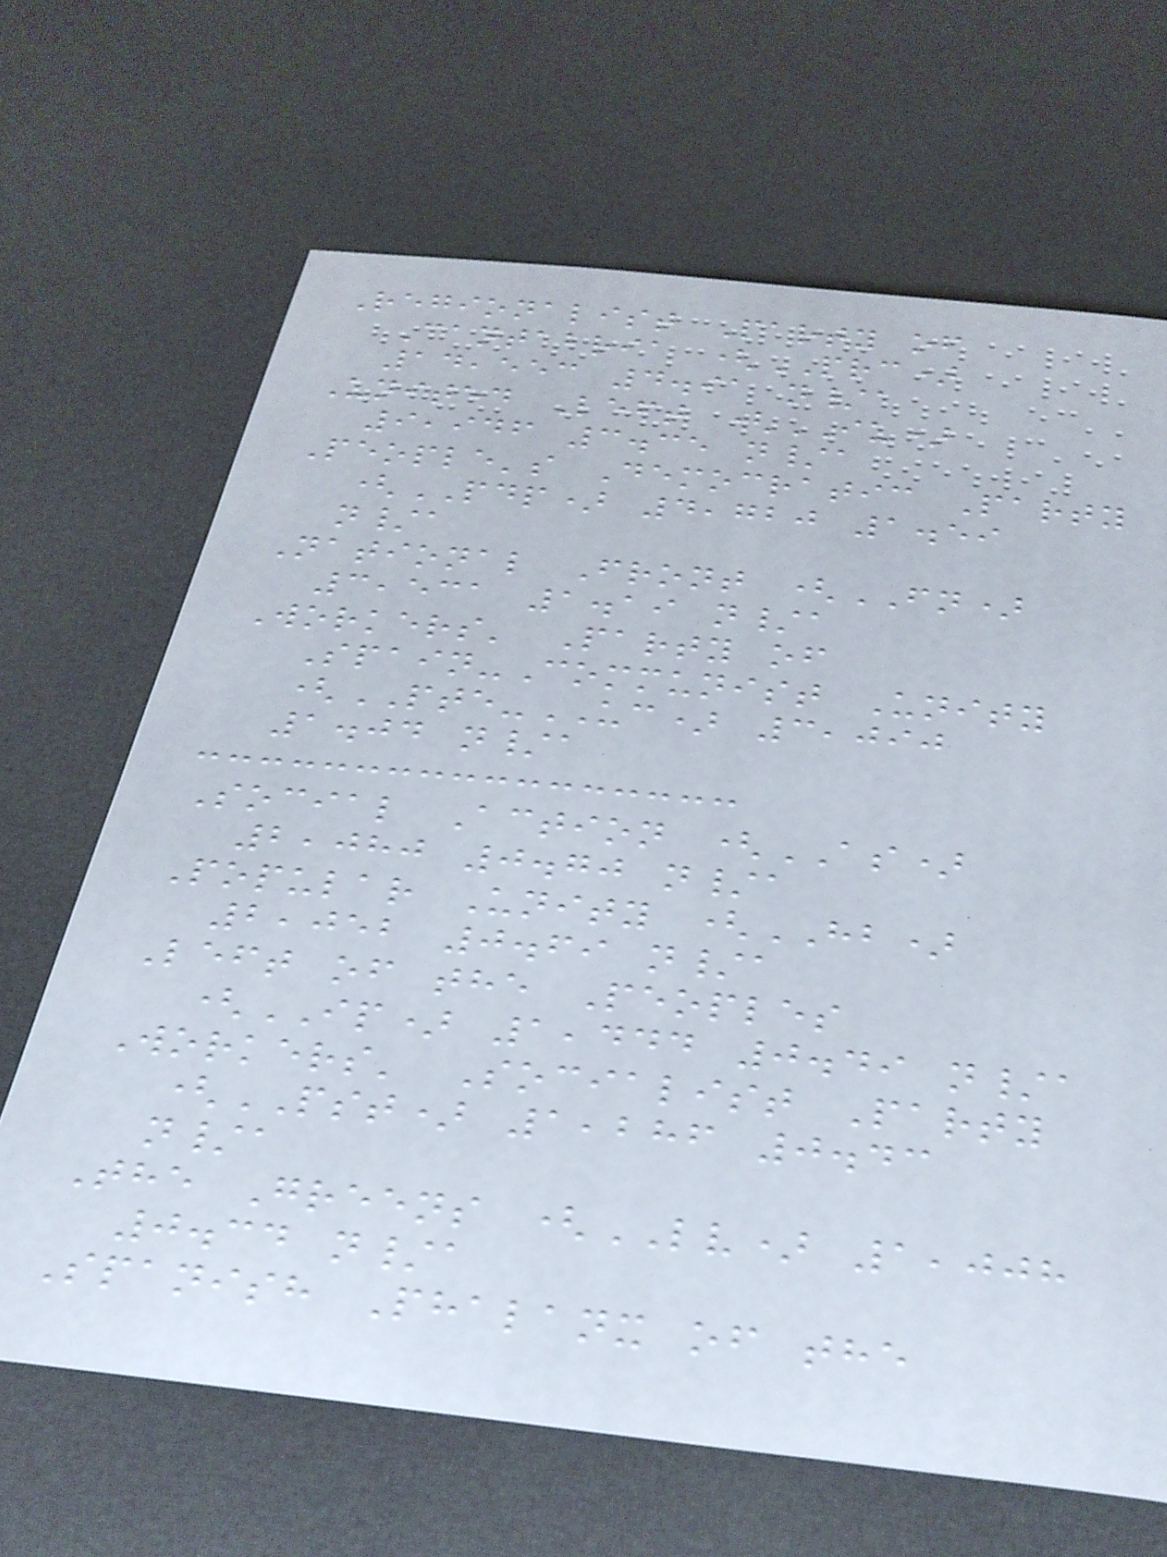Regionalist Party of
Cantabria (PRC)
14,553 4.91 n/a
United Left (IU)
9,946 3.35 n/a
People's Democratic Party
(PDP) 4,720 1.59
n/a
National Front (FN)
3,531 1.19 n/a
Workers' Party of
Spain-Communist Unity
(PTE-UC) 3,090
1.04 n/a
Social Action (AS)
2,080 0.70 n/a
Popular Unity (HB)
2,052 0.69 n/a
Left of the Peoples
(IP) 1,444 0.49 n/a
Workers' Socialist Party
(PST) 1,286 0.43
n/a
The Greens (LV) 1,008
0.34 n/a
Spanish Phalanx of the
